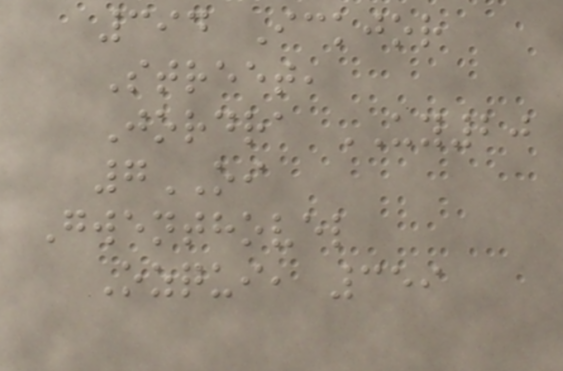394 Ickjor
Street,
Jordra UY20
7OI
Gwenthovel
Ozqui, 359
